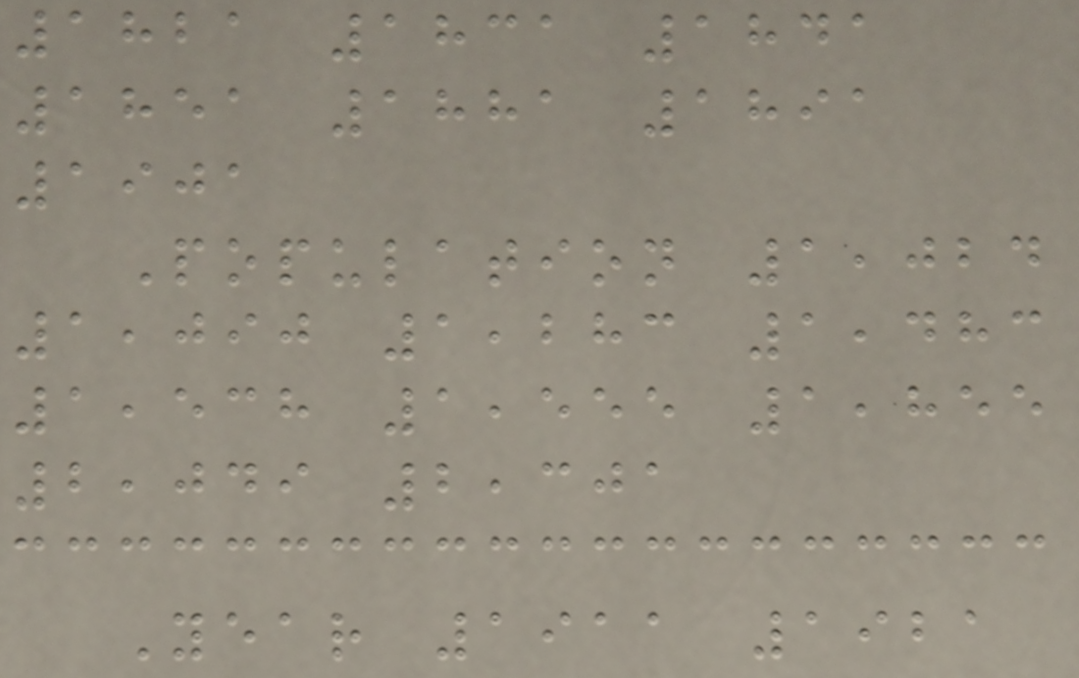1821 1831 1841
1851 1881 1891
1901
Population 1,024
1,090 1,283 1,483
1,538 1,555 1,855
2,049 2,301
Year 1911 1921
